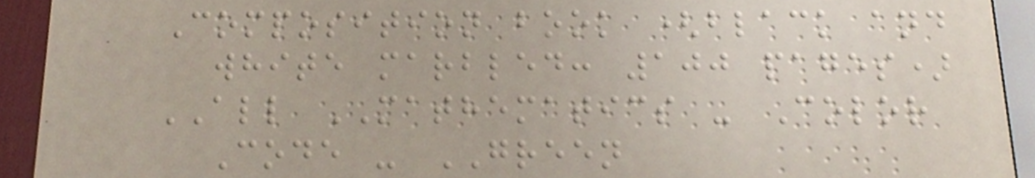Composition book (black and
white marbled: 100 pages)
ALL MATHEMATICS - Color
Code - GREEN
